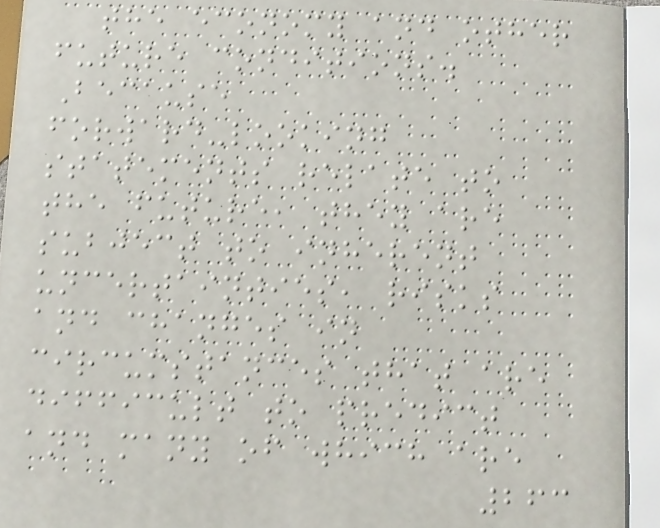the economy and other
future conditions.
Because
forward-looking
statements relate to
the future, they are
subject to inherent
uncertainties, risks
and changes in
circumstances that are
difficult to predict
and many of which are
263
